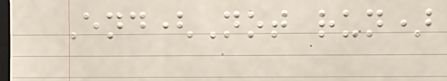End(Not run)
